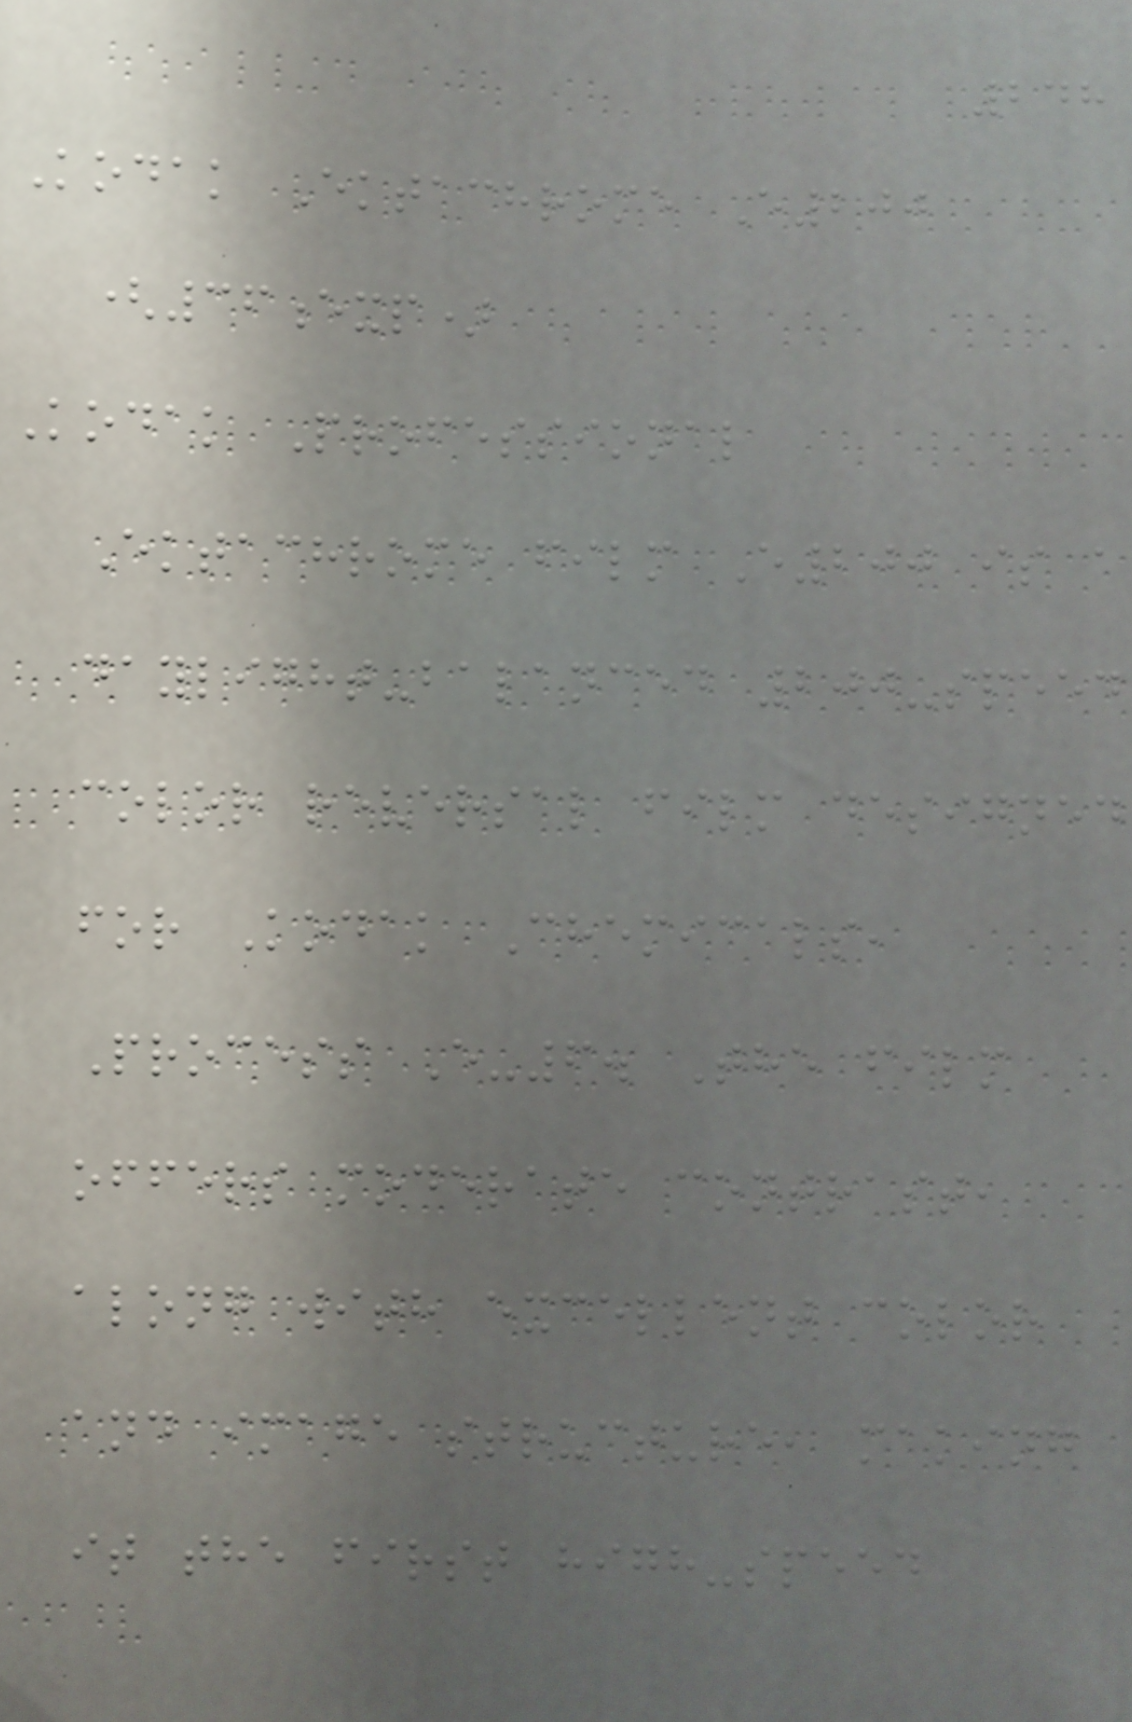248
Kodak Ektachrome E200
(36exp)
Kodak Professional
Ektachrome film E200 is a
daylight-balanced 200-speed
color reversal film designed
for Kodak Chemicals,
Process E-6. The film
offers moderate contrast,
along with excellent color
and image structure, making
it the first high-speed
